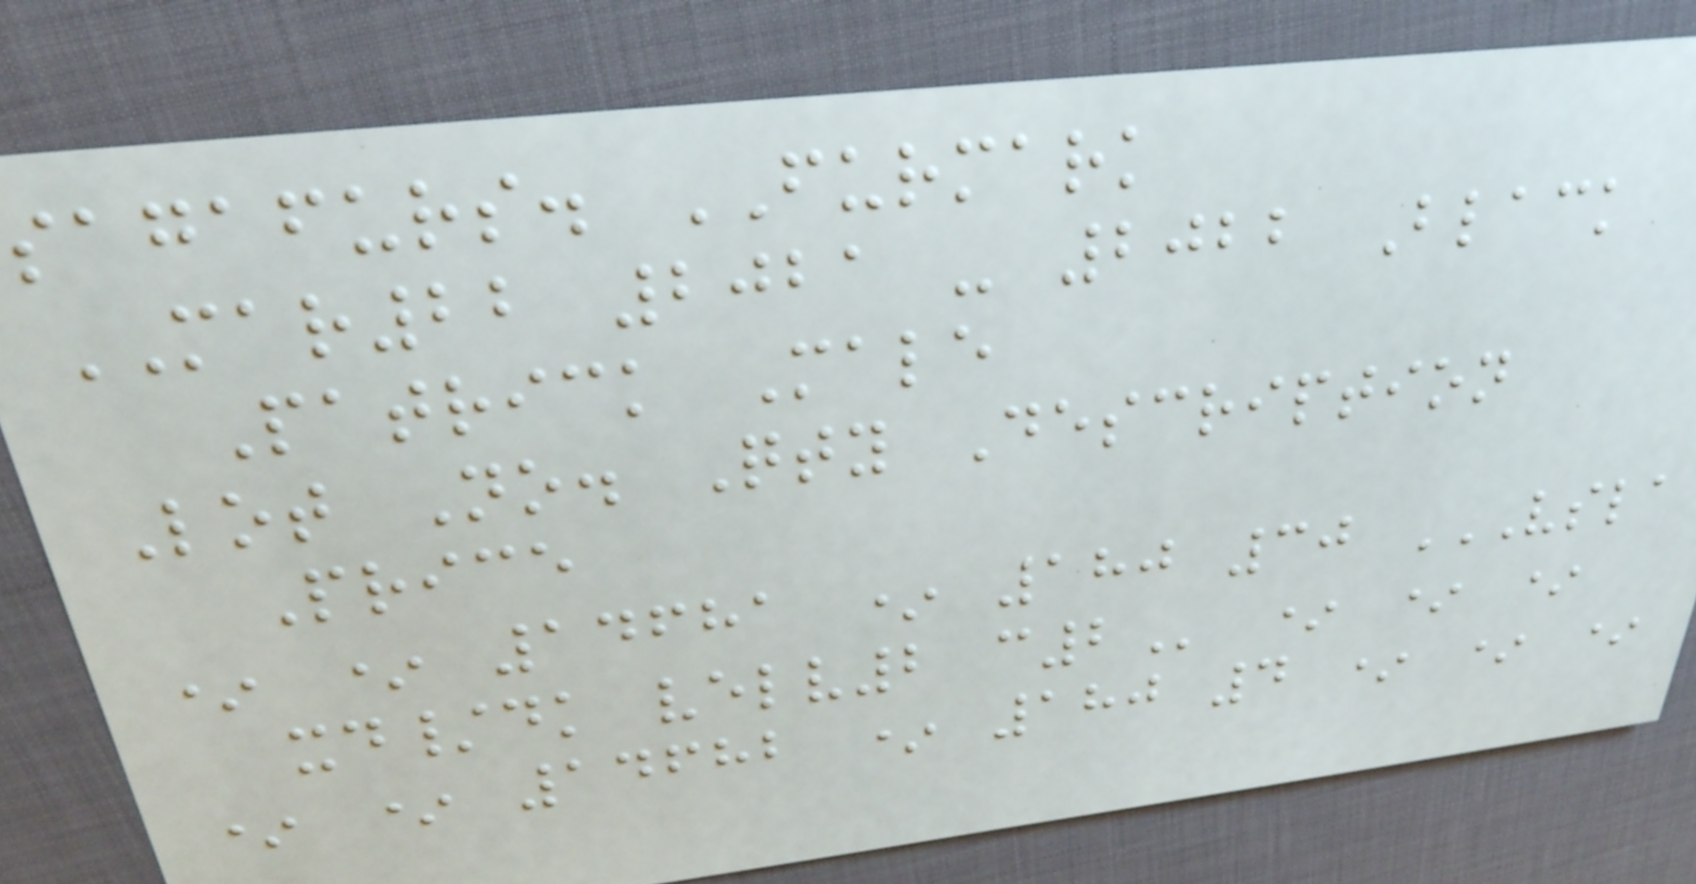sagafurs. FURMARK
MAR22 2021 - 2022 Black
Patrick Male
Lot No. Qty Description
Price
* * 14681 * 180 30 VSLA
XD/DK VELV2 C2 * * *
* * 14682 * 180 4 * * *
